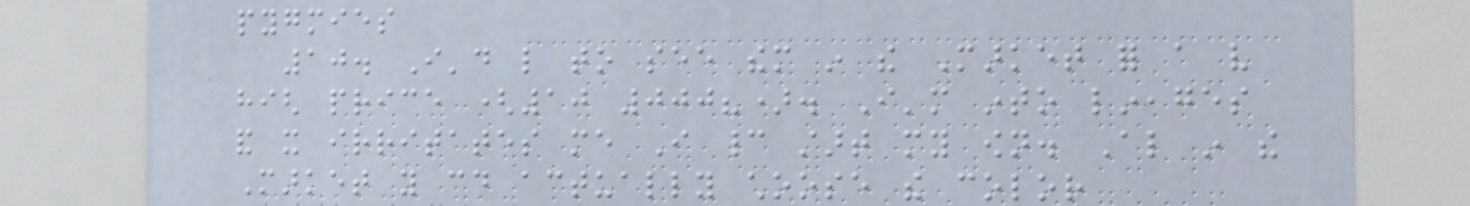pygmies
10. I'd like to see them in the Market for a very
high price (10 000?). I'm into lineages
and it irritates me I cannot start my own. Also in the
Market you could actually choose the color
